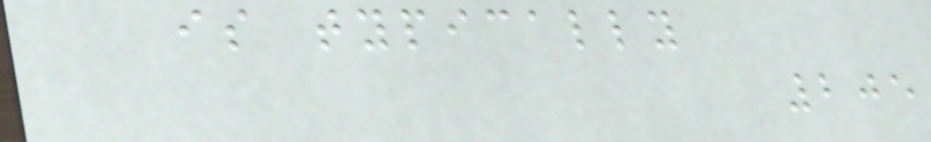is typically
205
